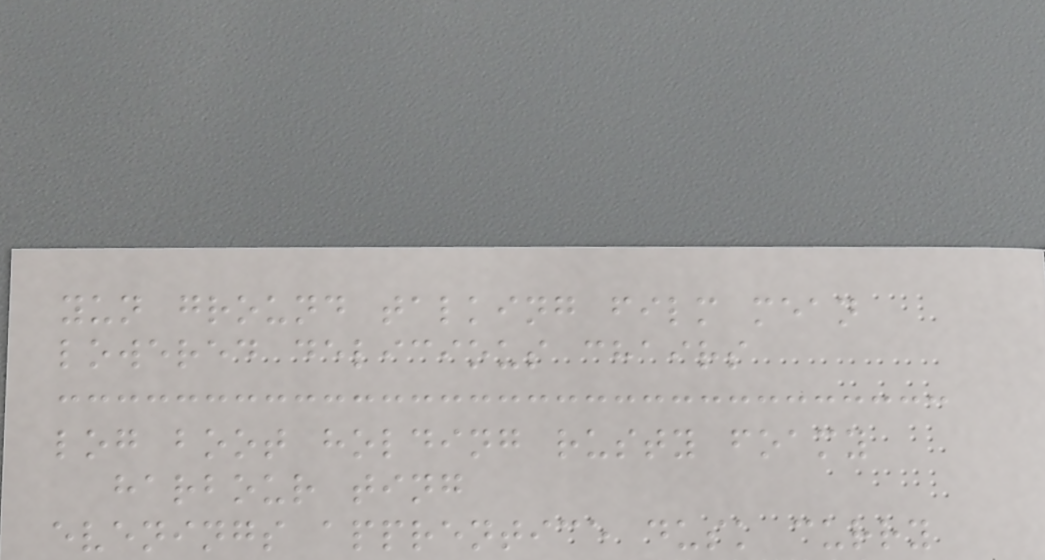yun ground talking film mean
lowered delicious chairs
log boot holding rusty foamy
harbour ting
evenings apprentice dusk curry
